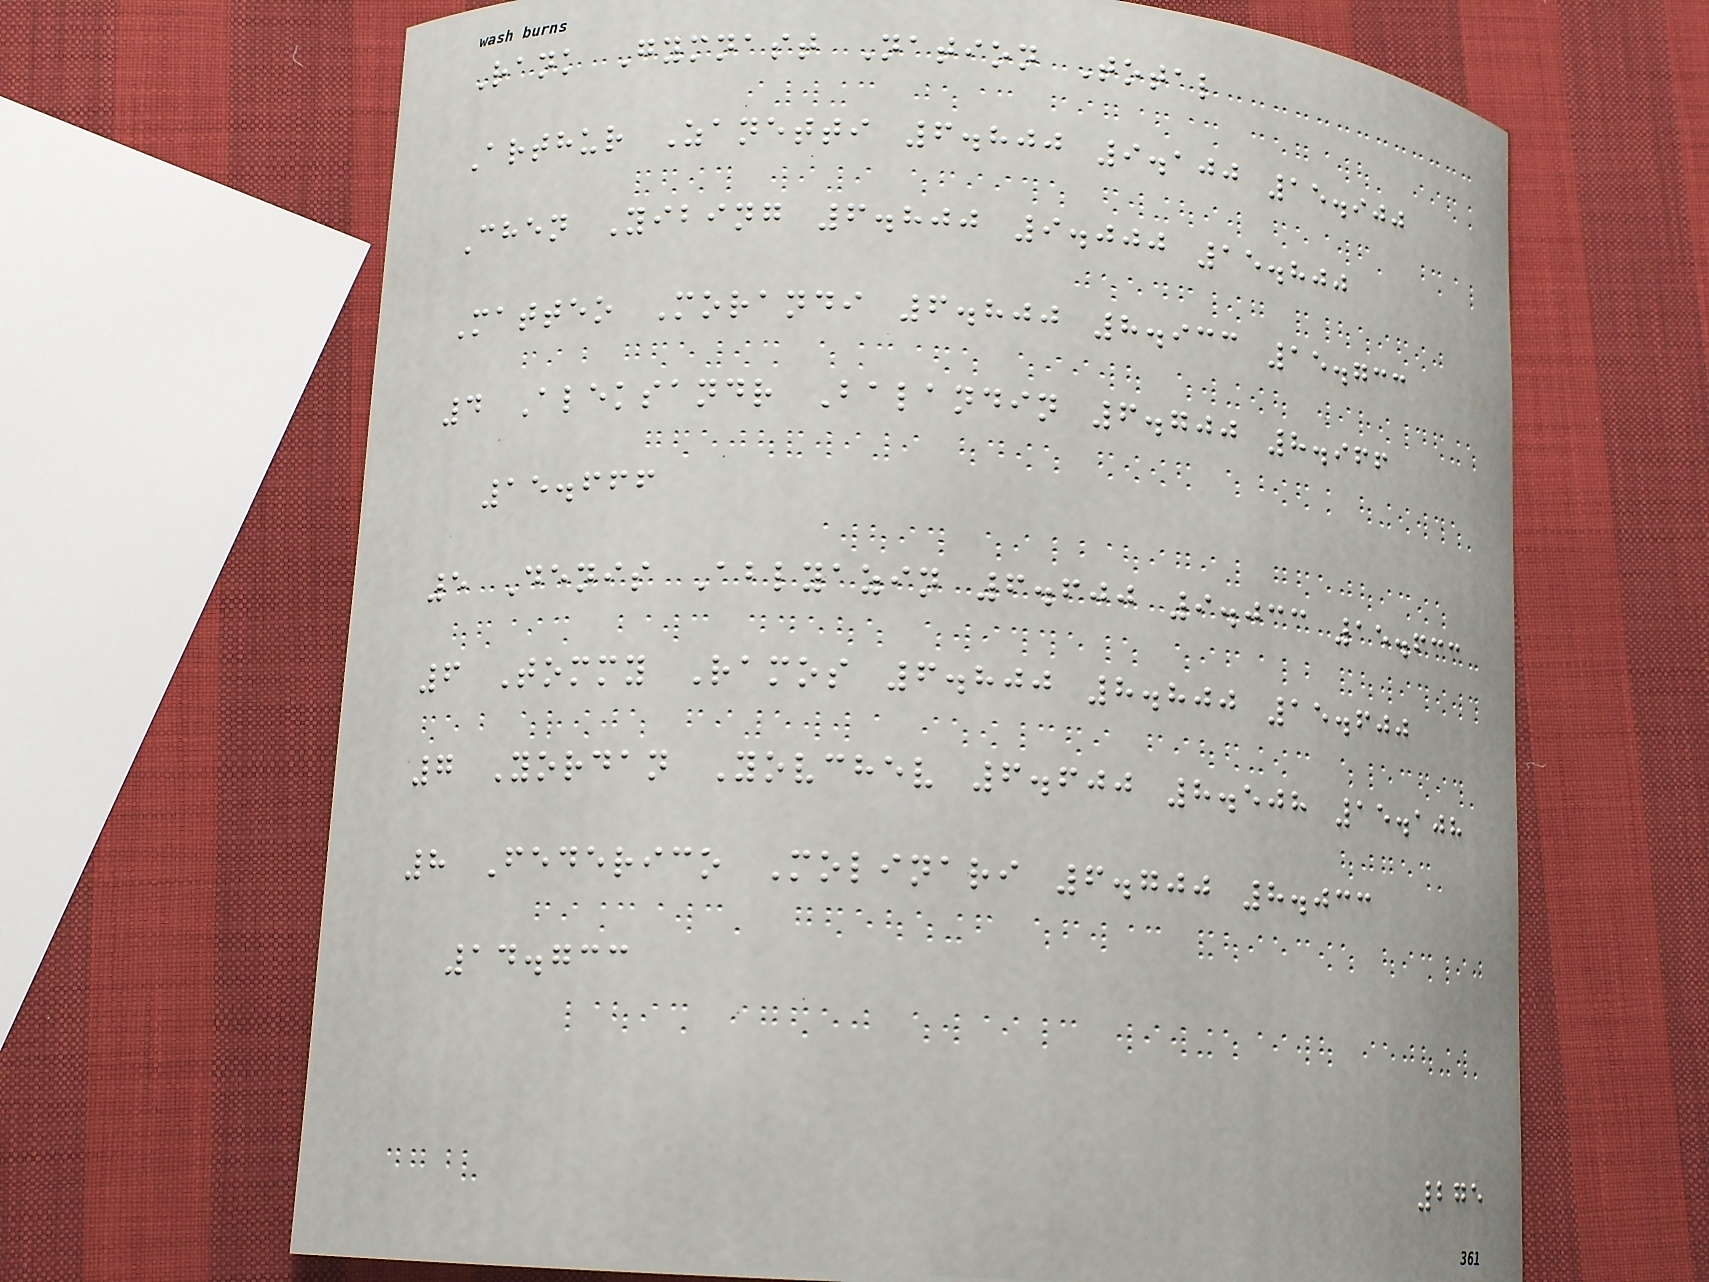Rank Gymnast Nation Total
Arthur Zanetti 6.800 9.100 15.900
Chen Yibing 6.800 9.000 15.800
Matteo Morandi 6.800 8.933 15.733
4 Aleksandr Balandin 6.700 8.966
15.666
5 Denis Ablyazin 6.600 9.033 15.633
6 Tommy Ramos 6.800 8.800 15.600
7 Yordan Yovchev 6.600 8.508 15.108
8 Federico Molinari 6.700 8.033
14.733
275
